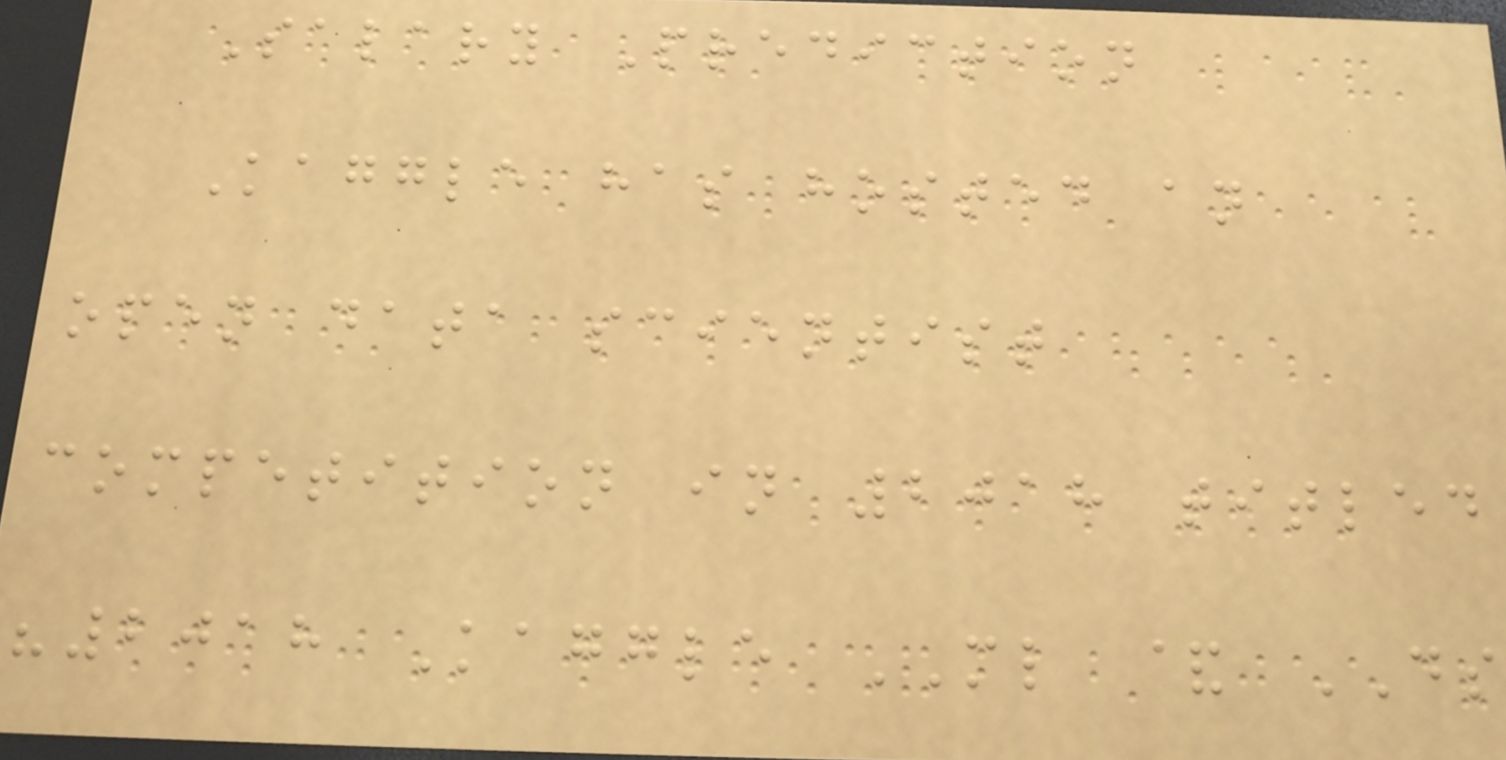Salary Prediction
Kaggle has hosted an
open data scientist
competition in 2018 titled
"2018 Kaggle ML & DS
